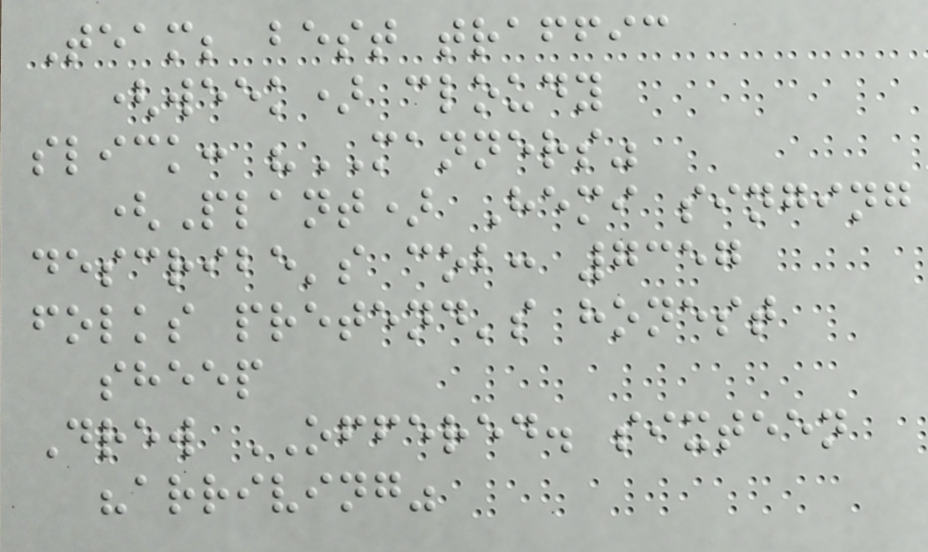Team; best traffic
(week) cloudy
slick: "MANNERS"
(Plant) Hemi singing
describe's cob: 7357
folks pretend's honest
sheep
Drew OFFERED. sixteen
"arriving"
